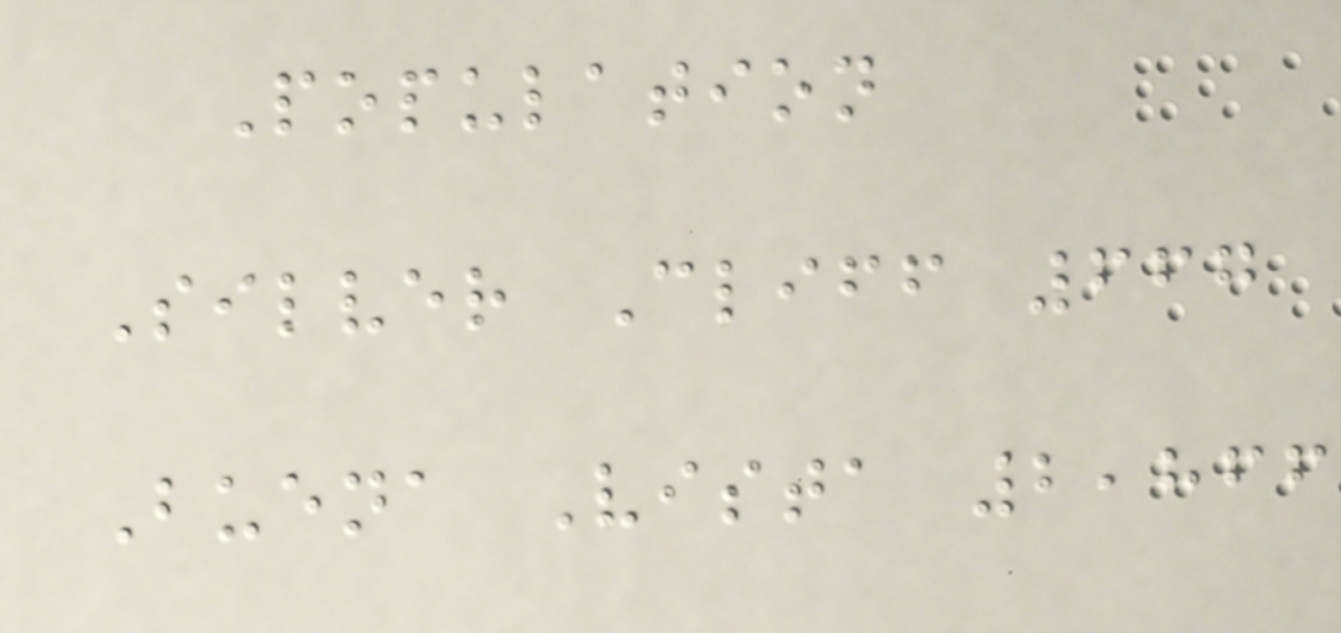Population
Silver Cliff 667
Buena Vista 2,866
